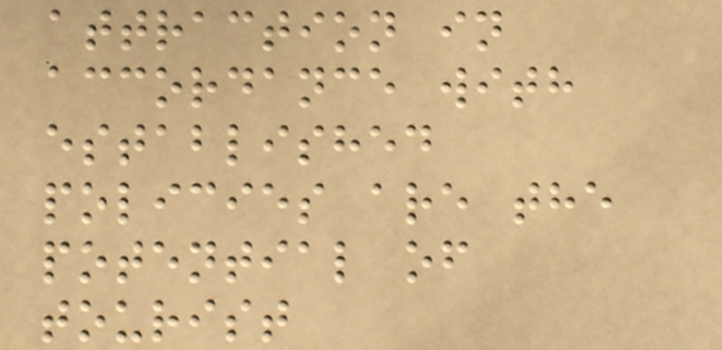attraction in
accordance with
established
policies are the
potential of
tourist
